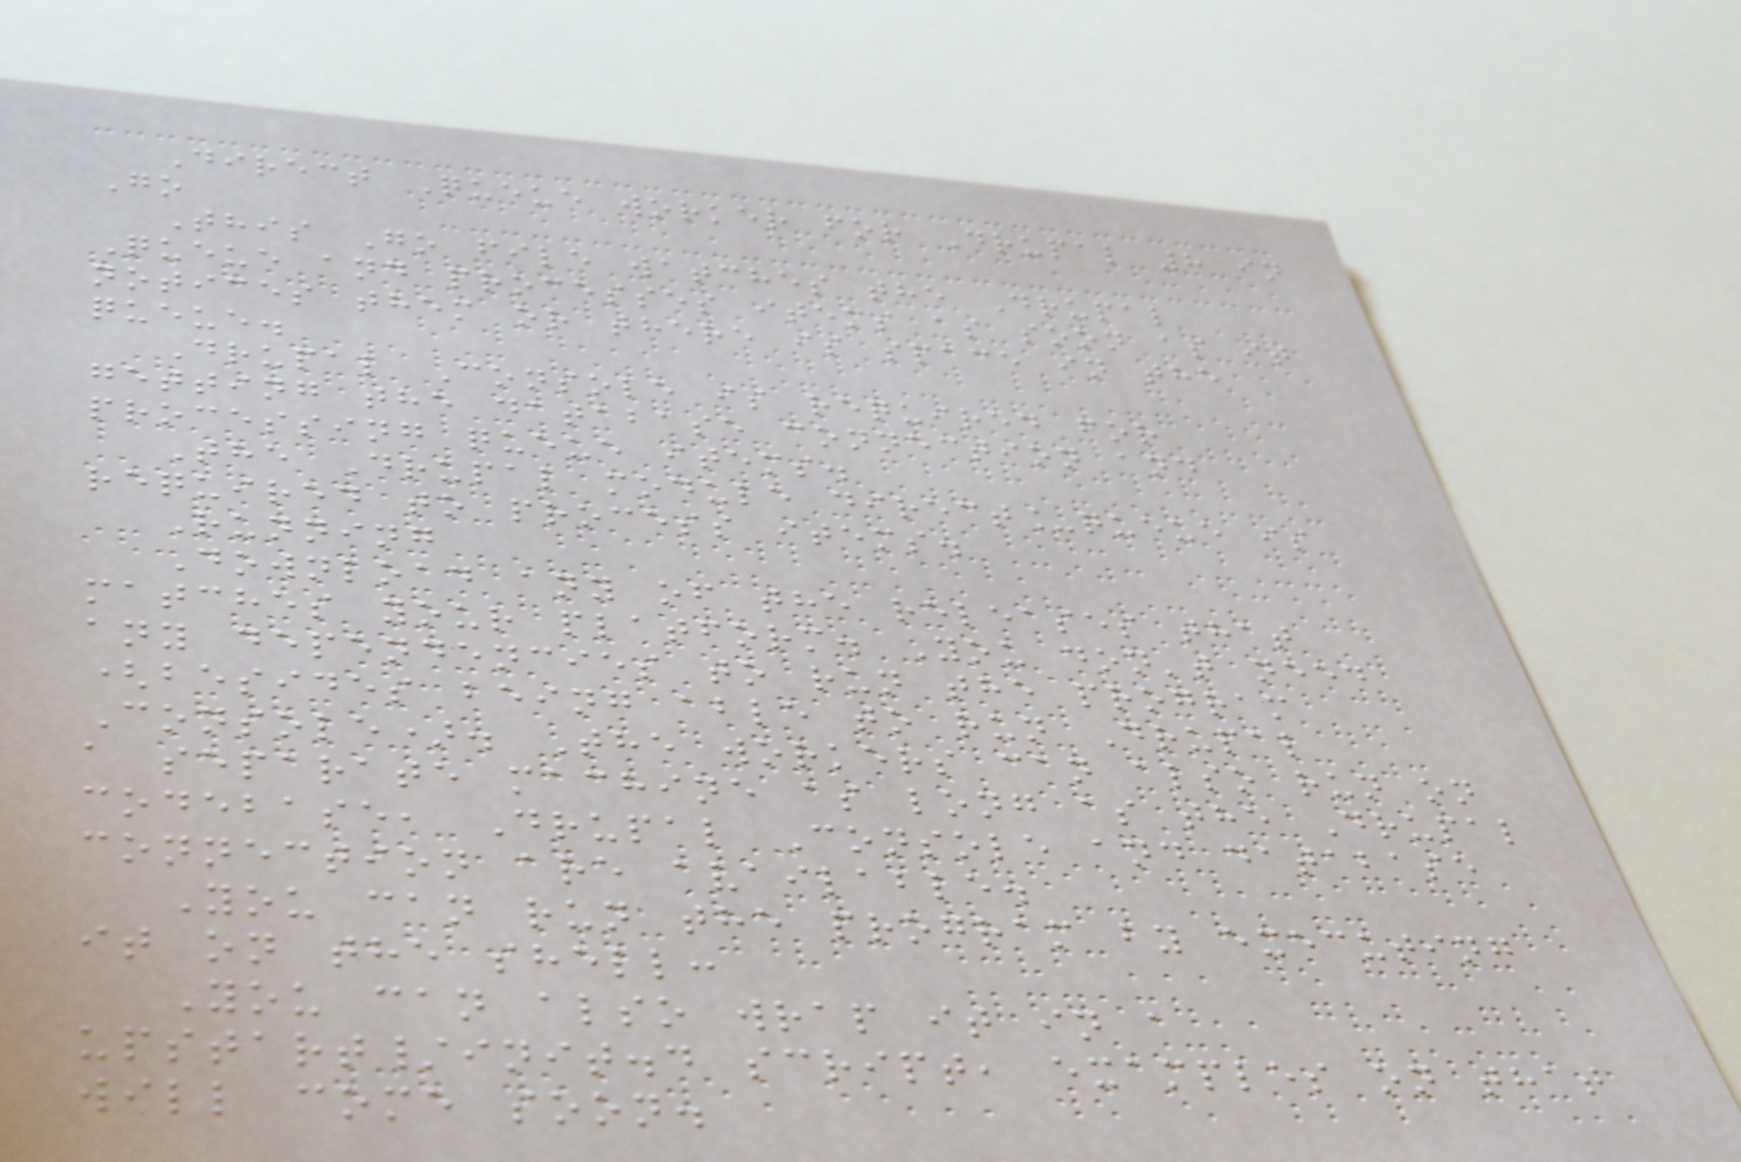Direct Queue worker for Drupal 8 in
Go
This Go file watches the Drupal
Queue and processes items as soon as it
notices them or there is space in the
queue.
Drupal Console is required for
getting the database connection and
processing queue items.
The Drupal module direct_queue is
required to process items.
Running
Download any of the releases that
matches your platform. You don't need
any dependencies to run the program
(besides being able to run Drupal
Console). The workers can also run on
a separate machine as long as the Drupal
codebase, Drupal Console and database
connection are available.
You can run the program by executing
it on the shell:
You can also wrap it in a
upstart/init.d script, examples on that
will come soon.
